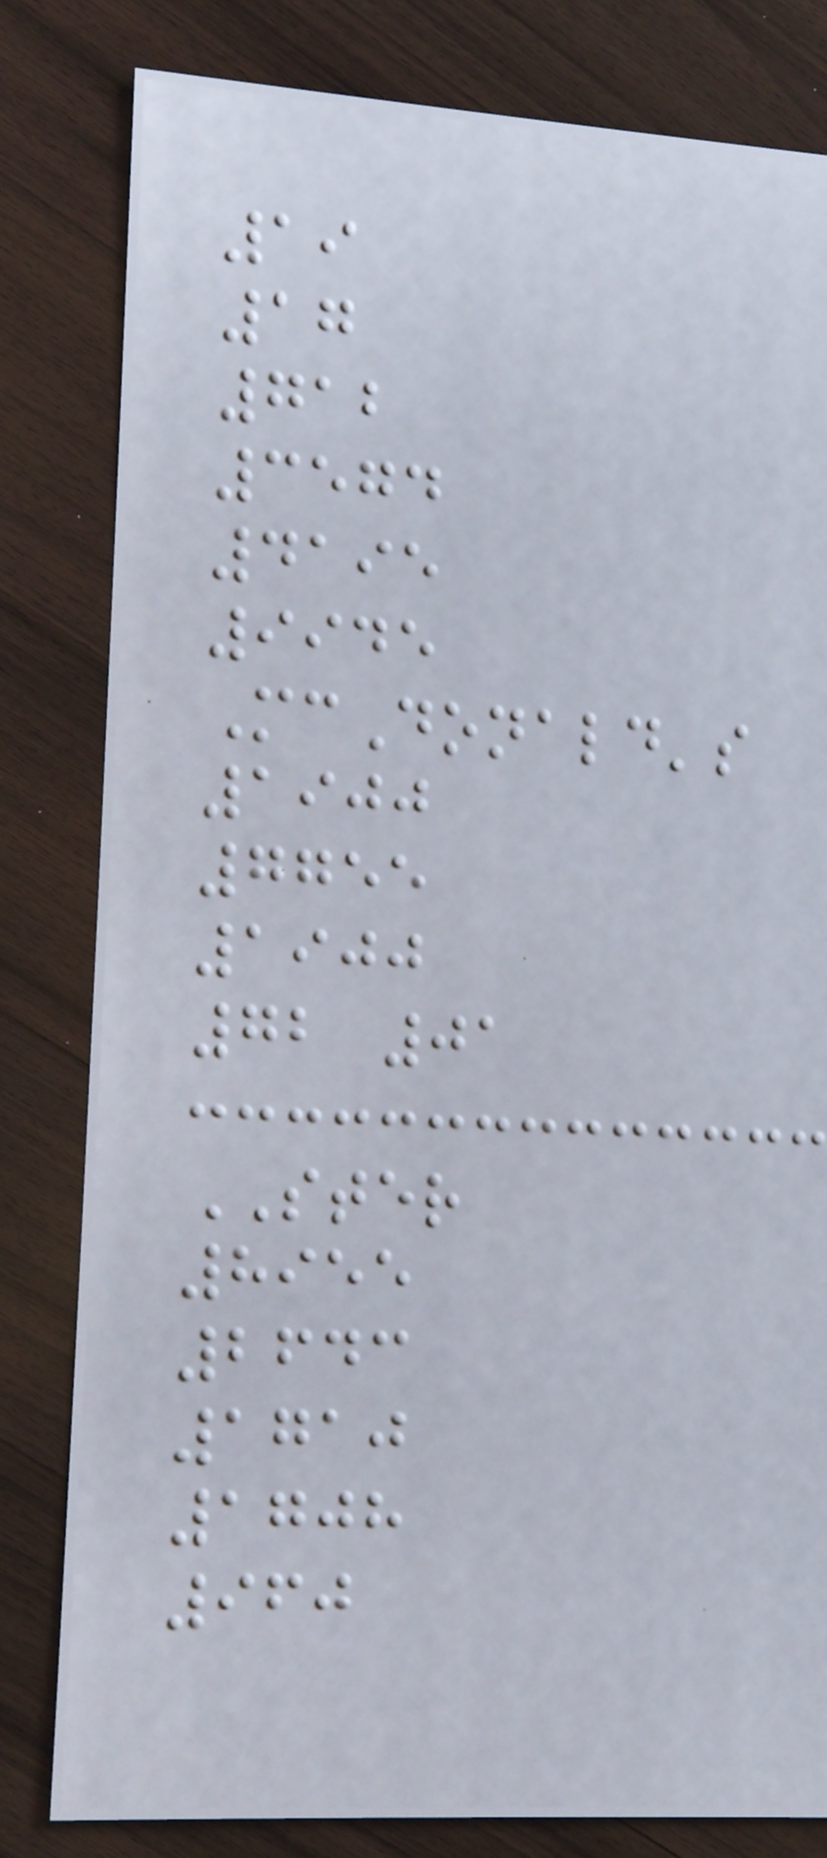19
17
712
3574
4195
9945
McDonald's
1900
7755
1900
72 01
STER
8955
2643
1710
1708
960
